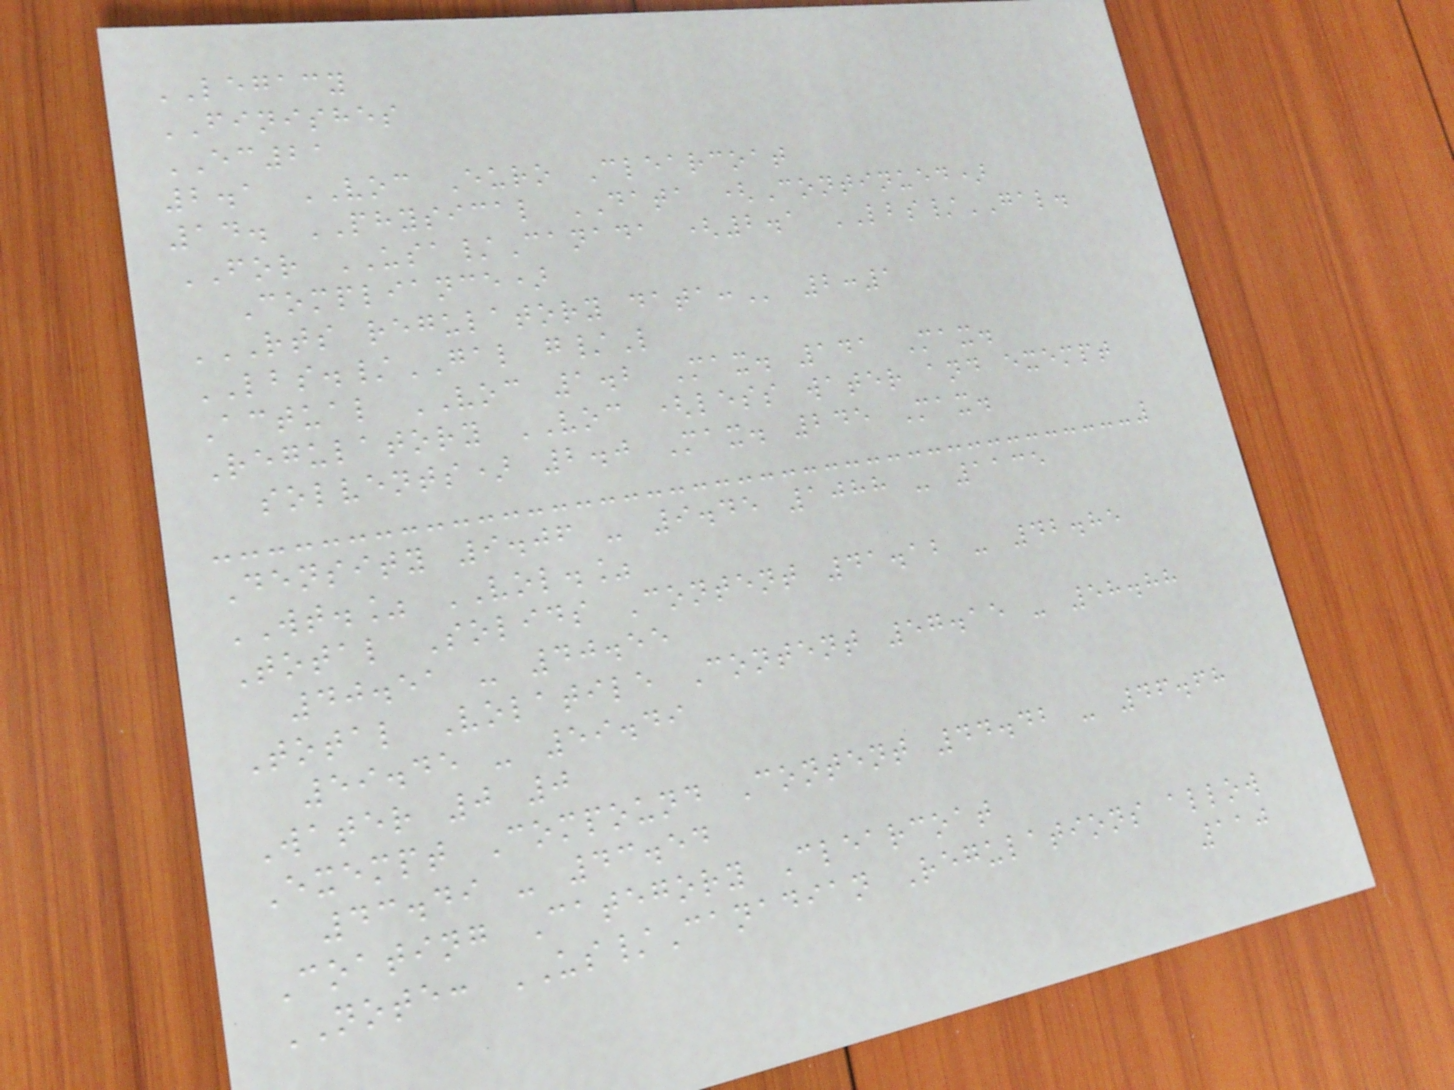LEGACY
FINISHES
EC21
2.1 VOC Euro Clearcoat
14. PHYSICAL DATA (Continued)
FOR USA/Canada (2.1 LBS/GAL.
Compliance)
RTS REGULATORY DATA: 2:1
LBS./GAL g/L
Actual VOC 1.2 Max. 141 Max.
Regulatory VOC (less water and exempt
solvents) 2.0 Max. 245 Max.
Density 9.06 - 9.45 1088 - 1135
WT.% VOL.%
Total Solids Content 41.12 - 42.85
40.51 - 40.55
Total Volatile Content 57.15 - 58.88
59.45 - 59.49
Water 0 0
Exempt Compound Content 44.42 - 46.68
43.49 - 43.54
Coating Category Clearcoat
NOTE: US/Canadian Regulations allow
110
